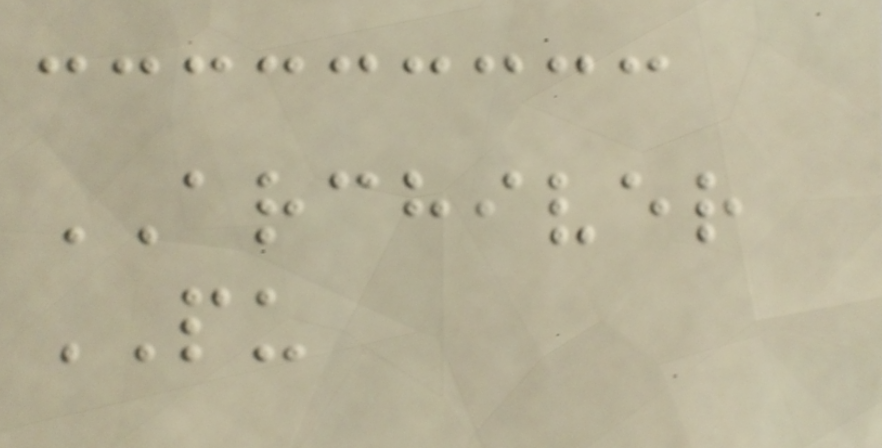ARCHIVER
PU
